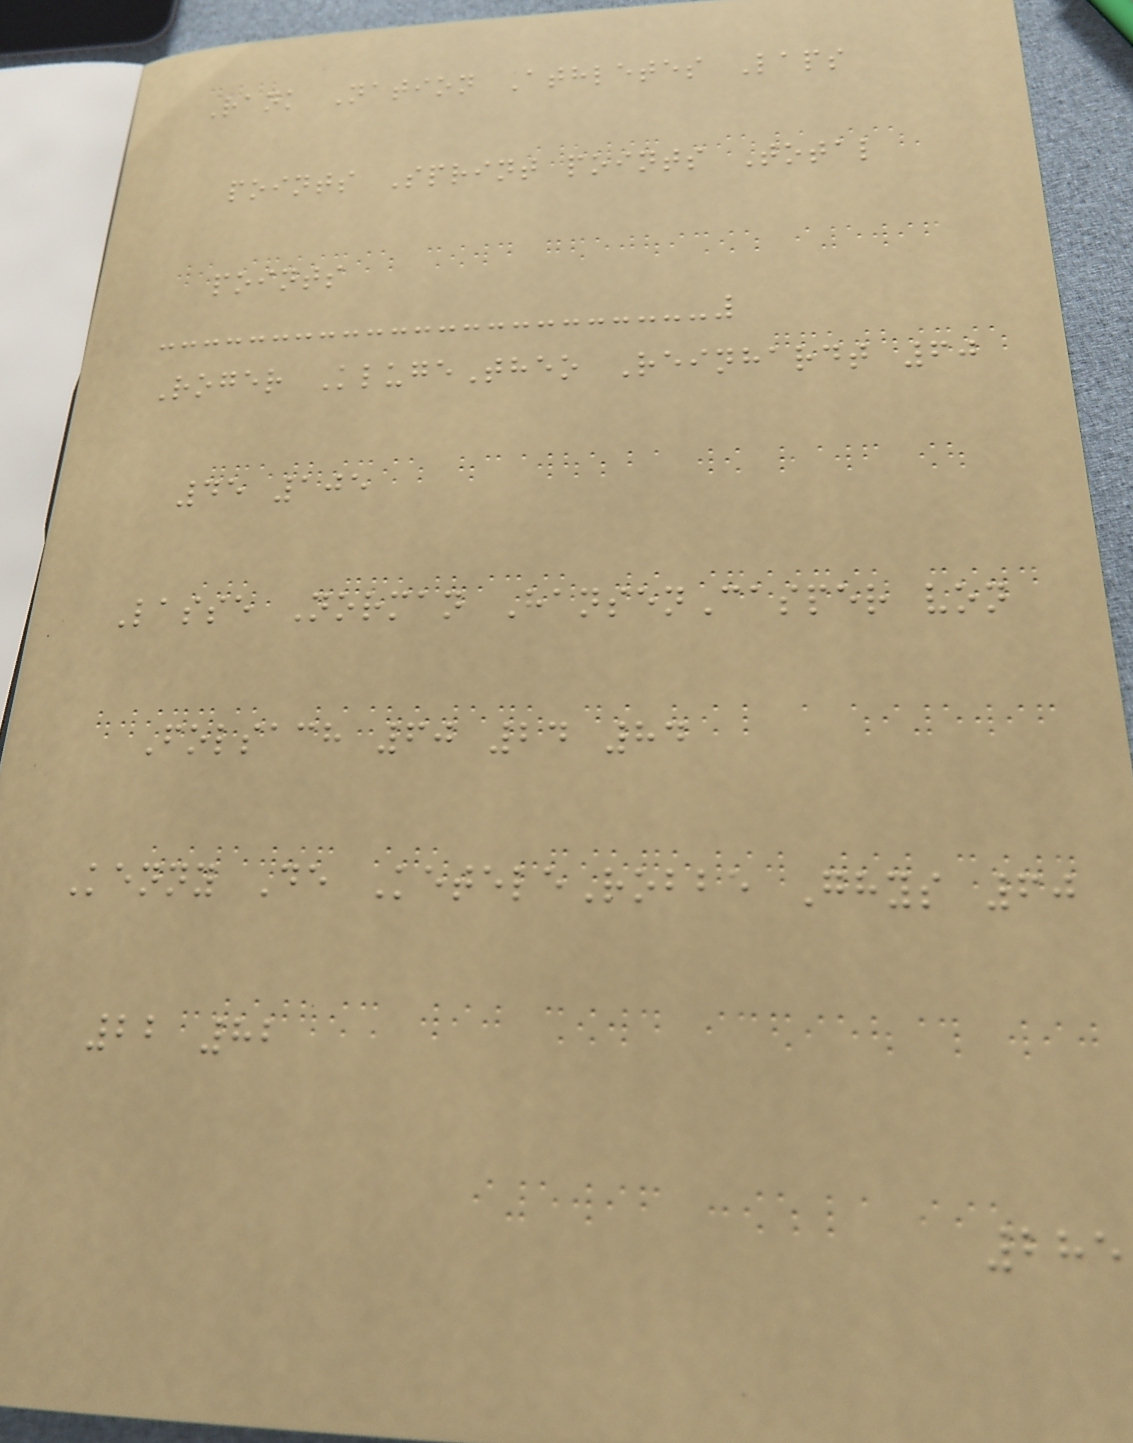Rank Nation Athletes Laps
points Sprint points Total
points
Roger KlugeTheo Reinhardt 60
45 105
Lasse Norman HansenCasper von
Folsach 60 24 84
Kenny De KeteleRobbe Ghys 60
22 82
285
